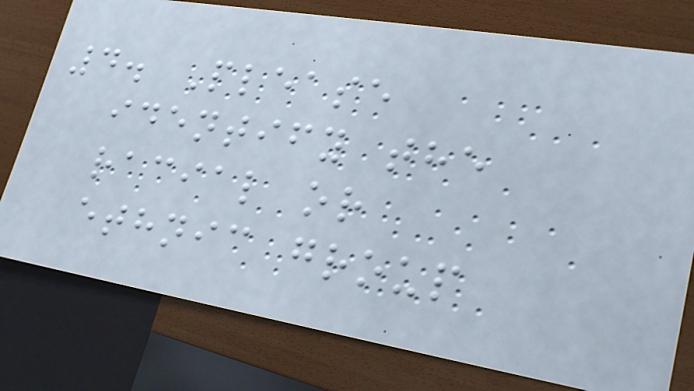4. Please
identify the
racial or
ethnic group
